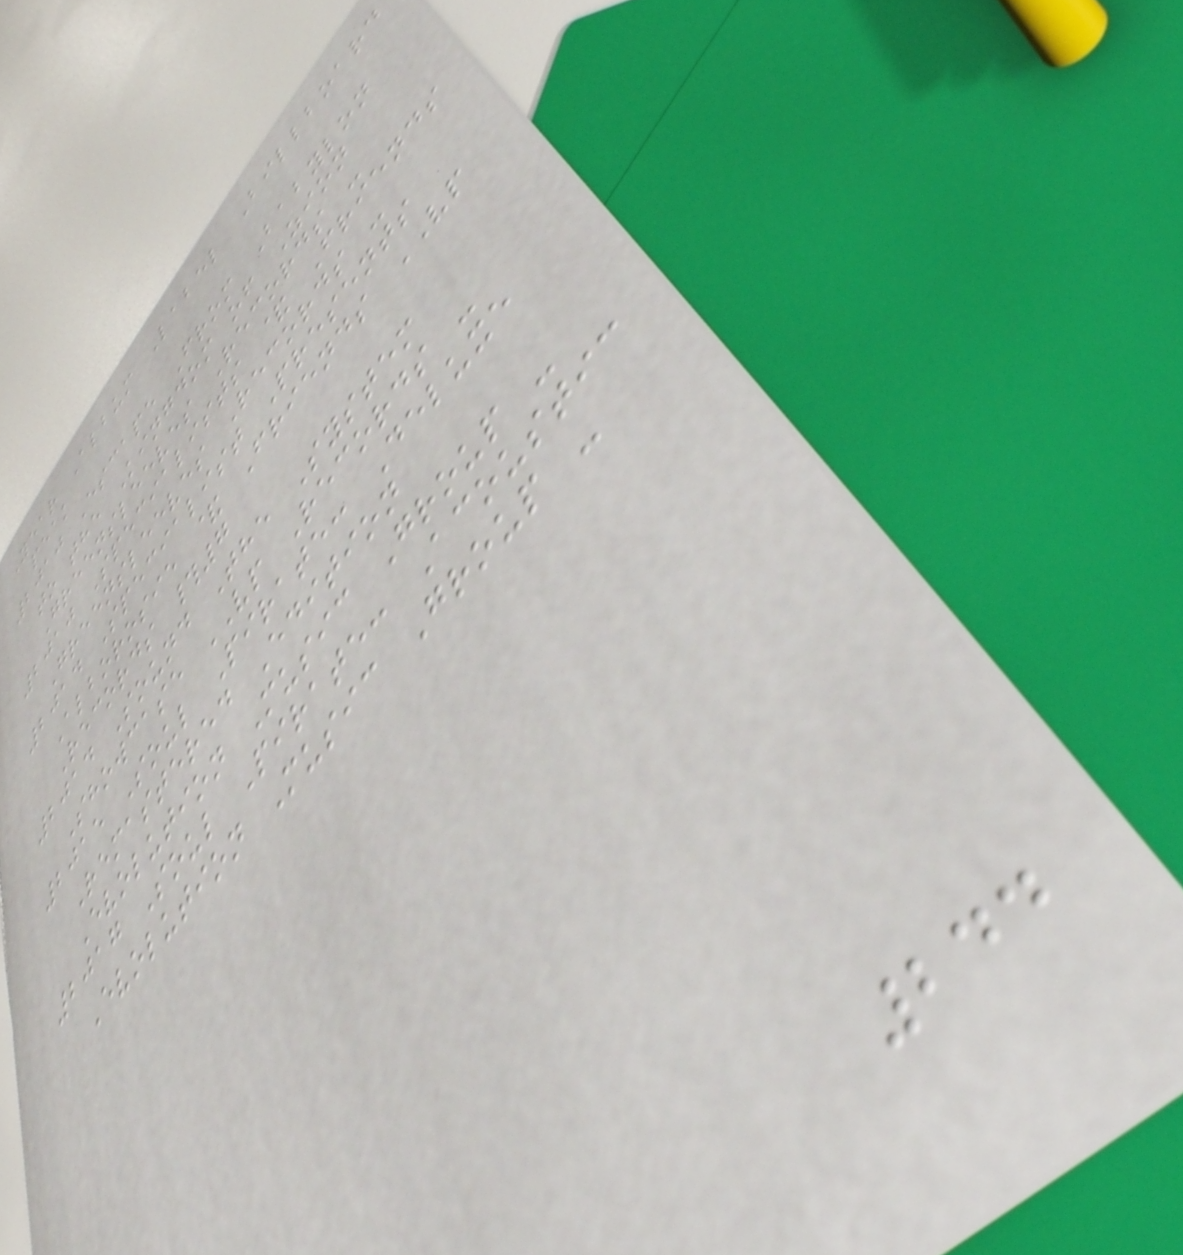Year Album Label Billboard
peak
2010 Escape From Babylon
to the Kingdom of Zion
Greensleeves Records -
2010 Specialists & Friends
Greensleeves Records -
2014 Specialist Presents
Alborosie & Friends VP
Records #7
2014 Sound The System
Showcase VP Records -
2015 Soul Pirate: Deluxe
Remastered Edition
Evolution Music Group -
2017 Soul Pirate: Acoustic
Evolution Music Group -
244
